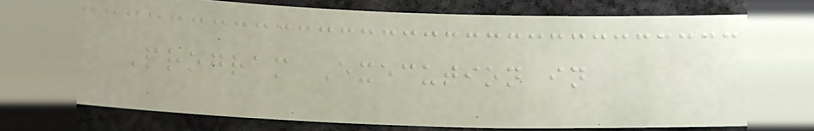Program Execution in
